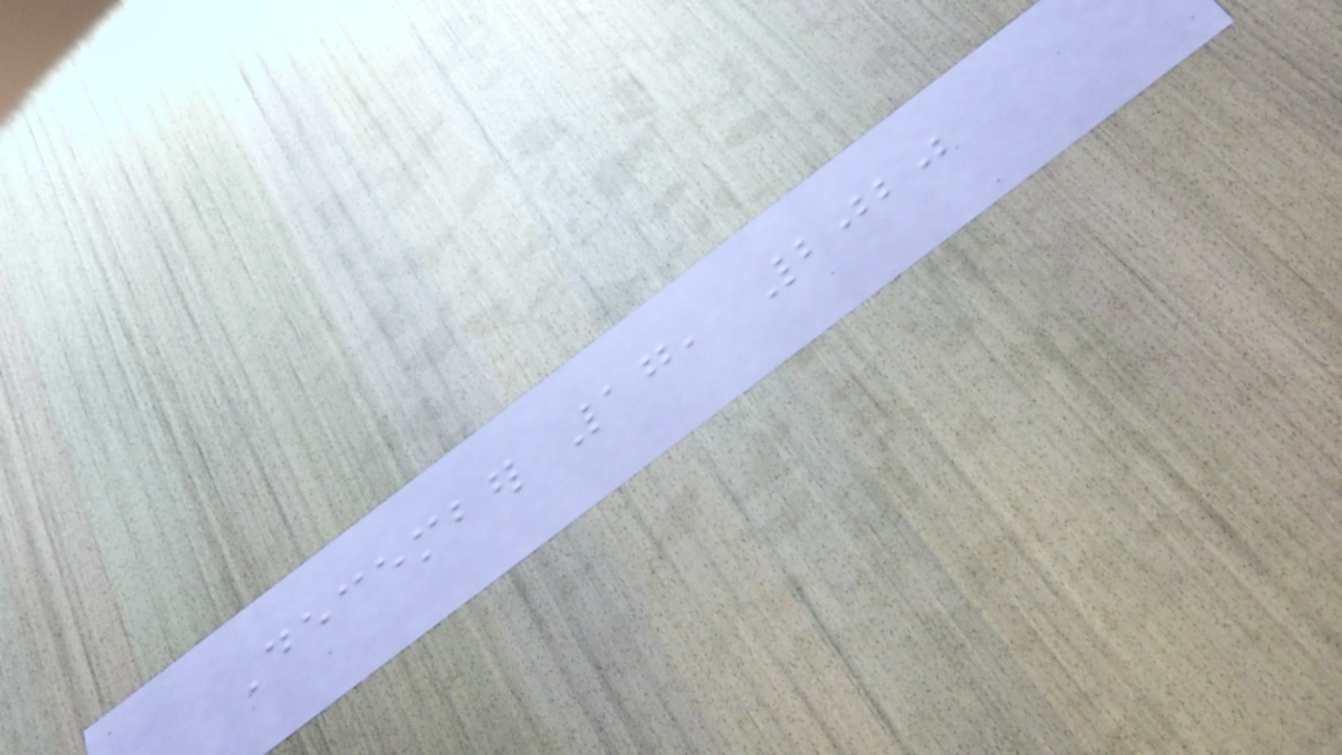December 17, 2020
